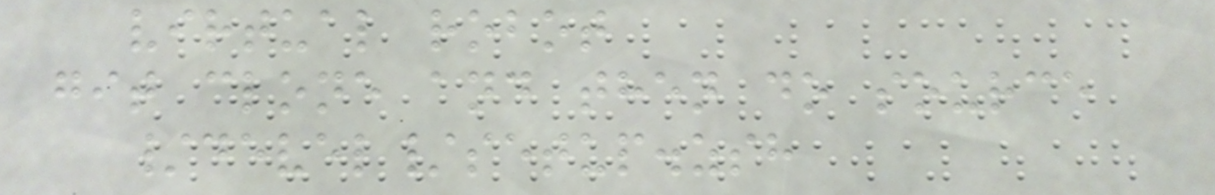virtual robot
git clone and then do source
/devel/setup.zsh
